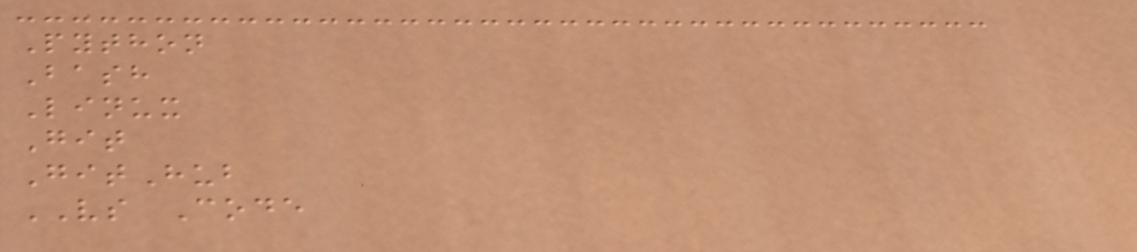Python
Bash
Linux
Git
GitHub
VS Code
